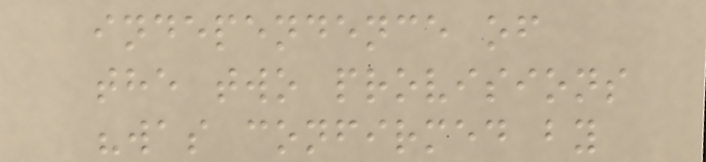independence of
the two provisions
"was confirmed by
